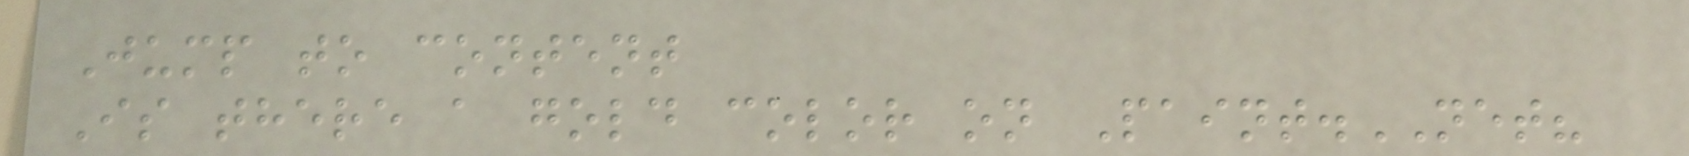Jump to content
Is there a gold color on Paint.NET?
